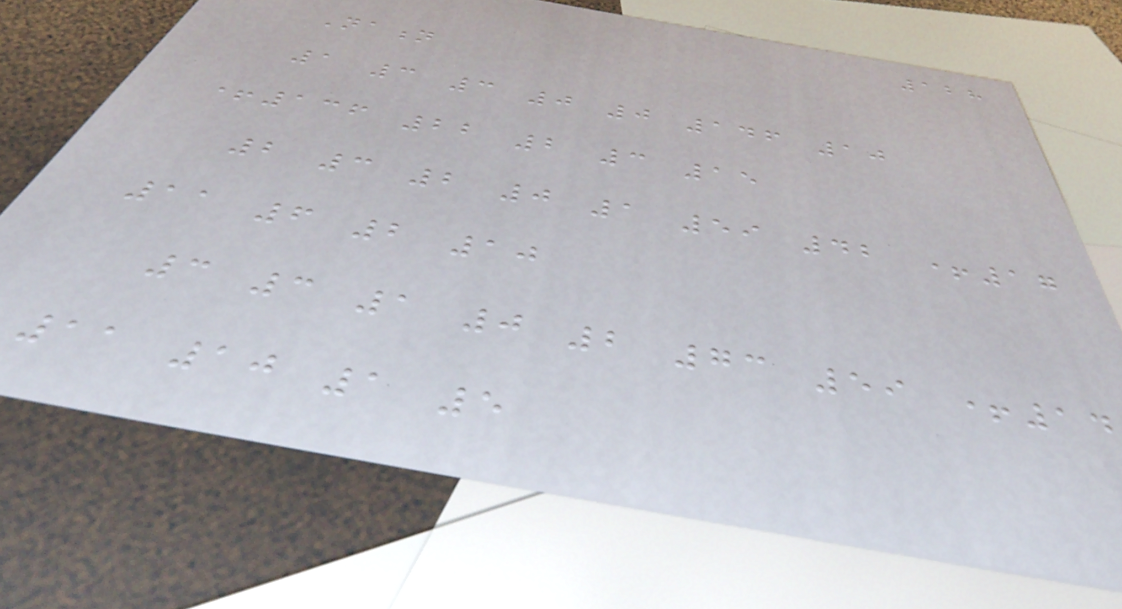128
Nation
1 3 3 0 0 146 10
+136 22 2 3 15
2 3 2 0 1 59 42 +17
11 6 2 10
3 3 1 0 2 73 59 +14
11 10 1 5
